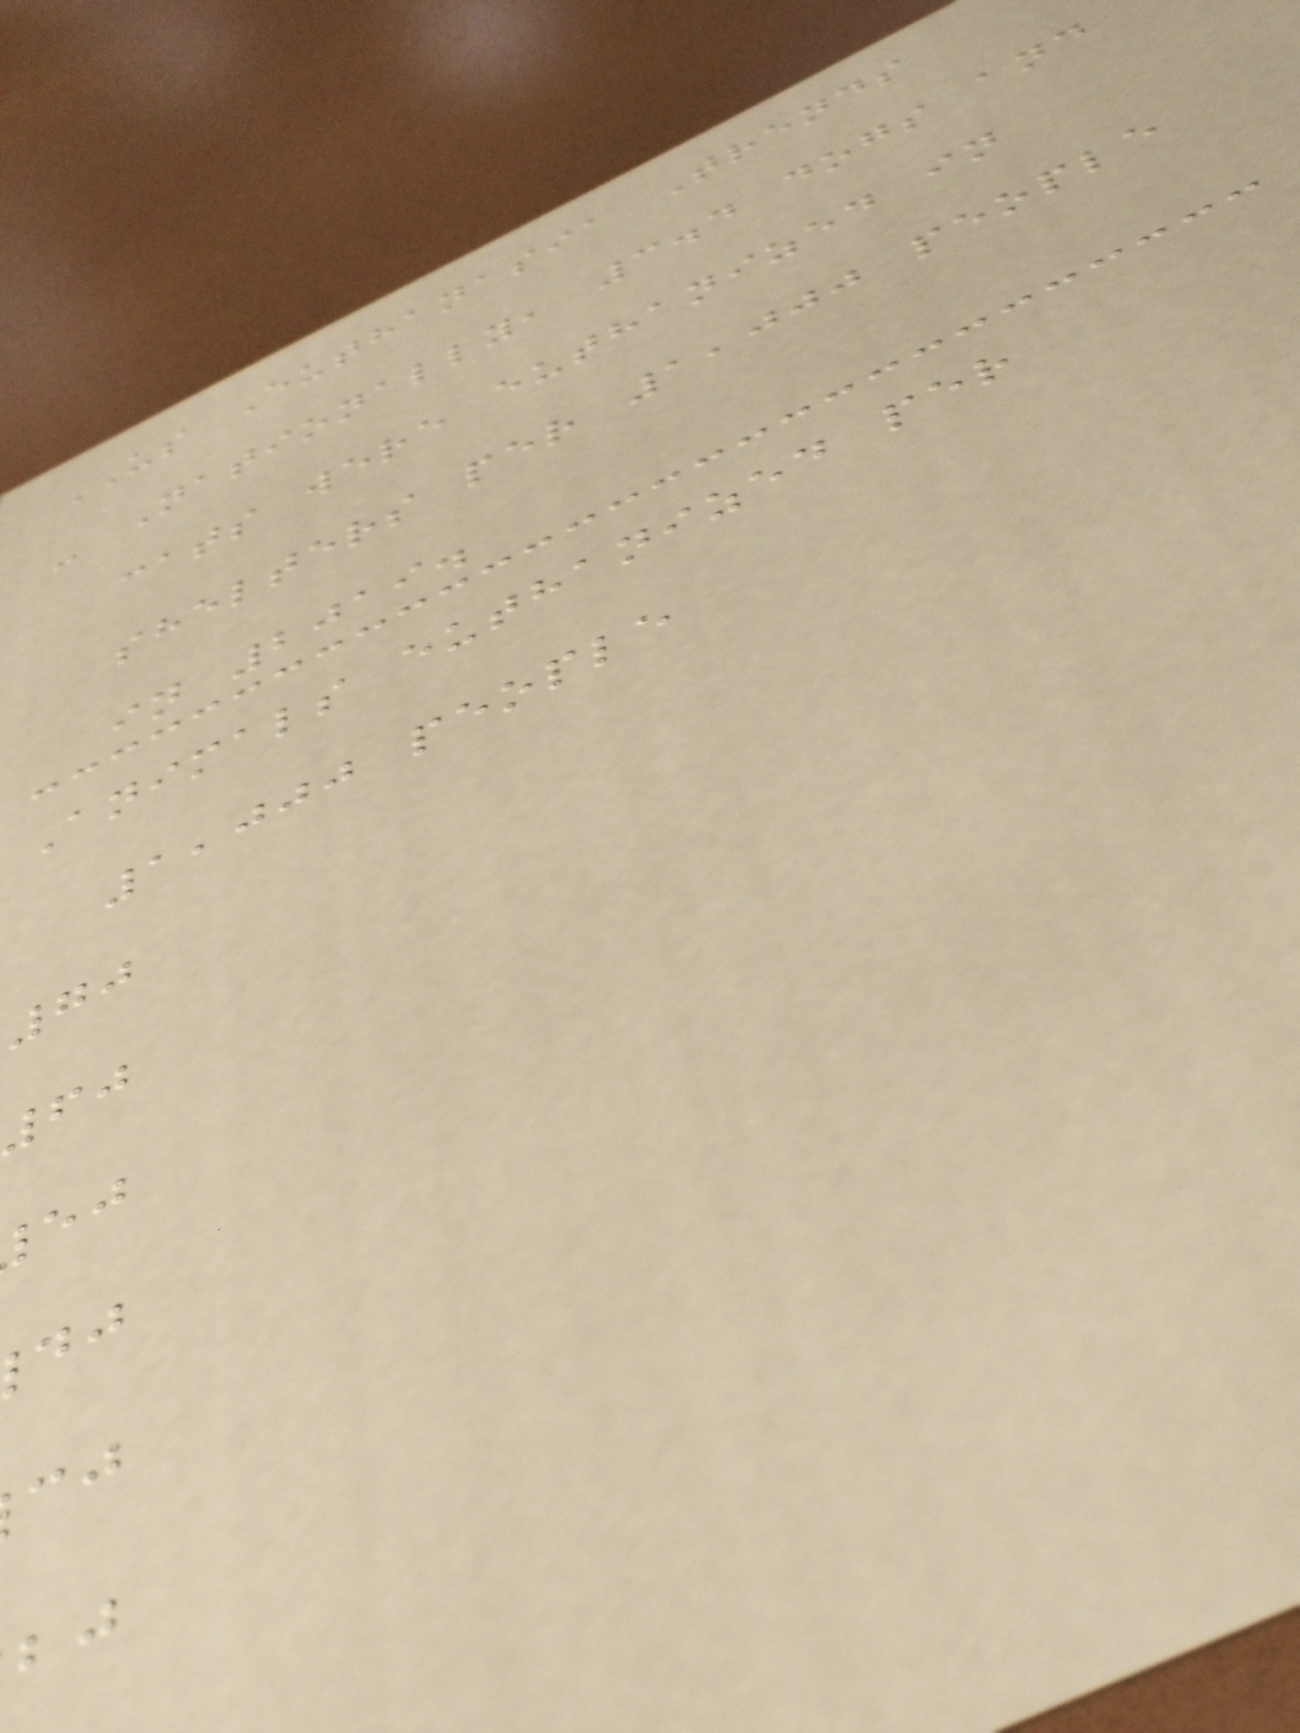US Euthanasia Trends
- Nationally, 3.4 dogs and
cats were euthanized in
shelters per 1,000 people
in 2019.
Animals euthanized per
1,000 people
70
